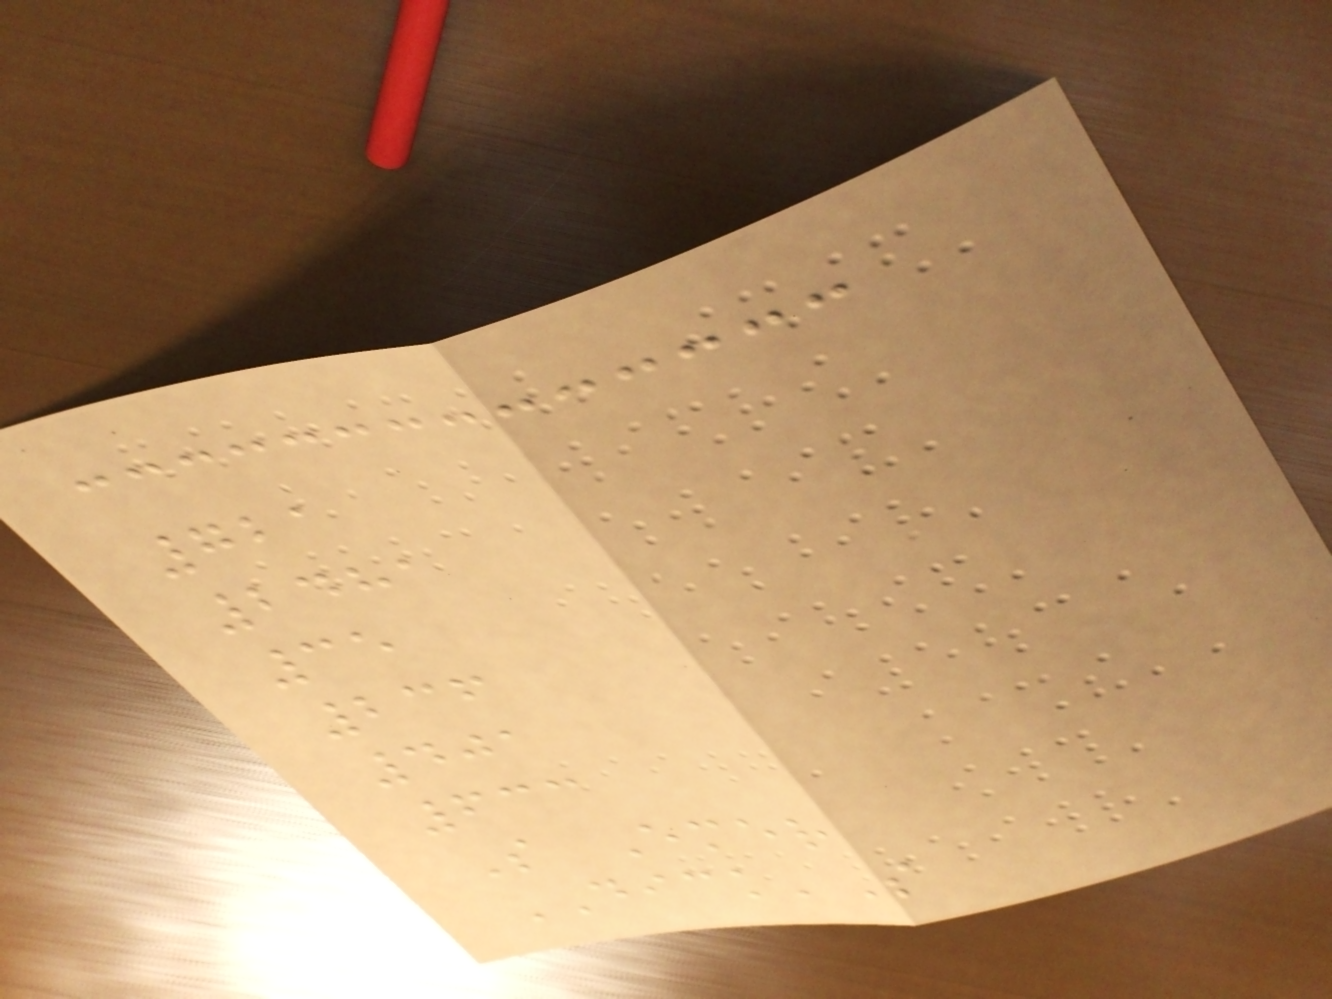721
2481
35
236
401
633
S Emer
DICK'S
